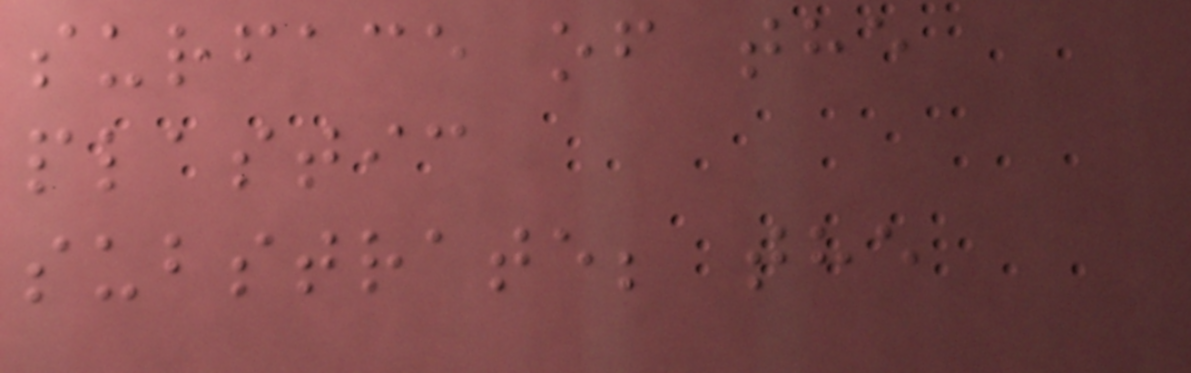surface of the
plastic
substrate; the
